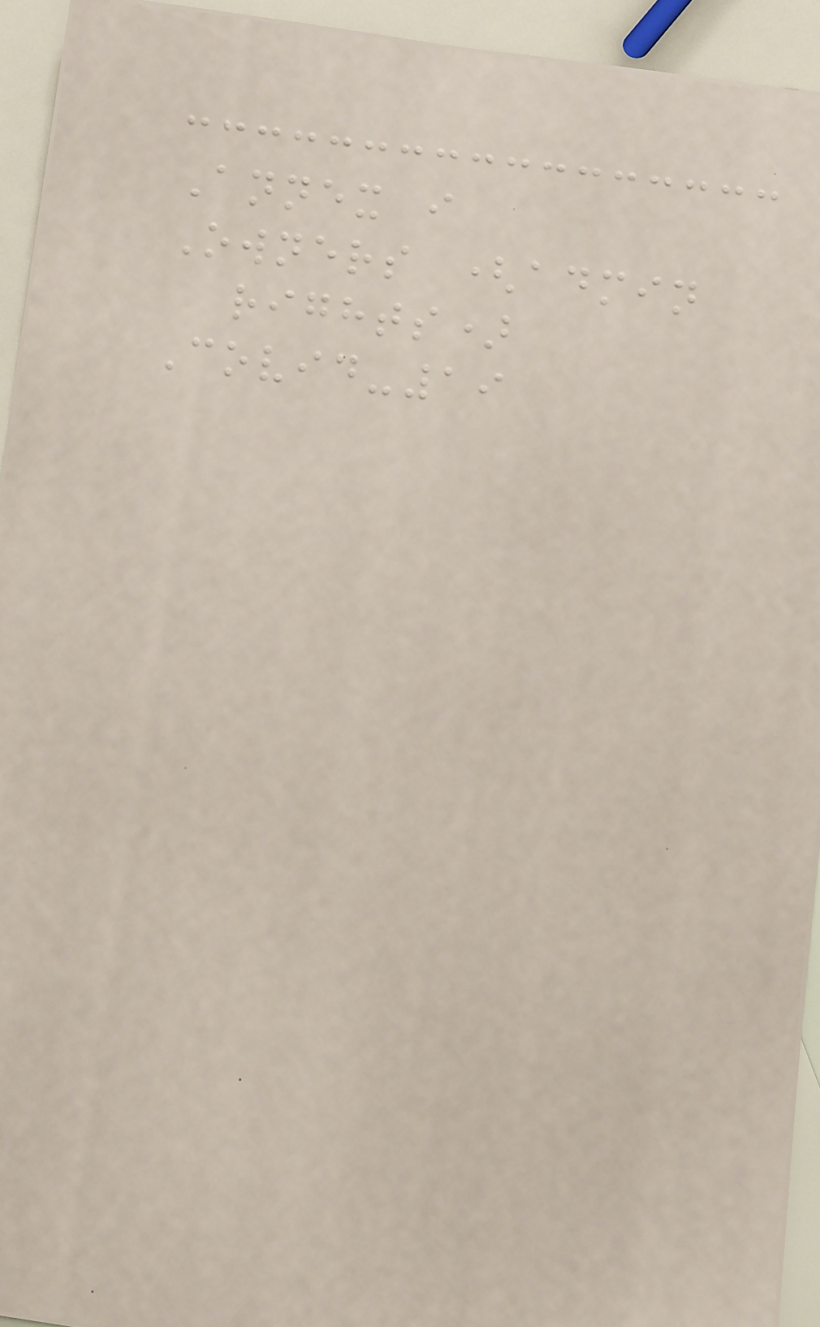Annex i
Owners (admin
rights)
Covid-19
